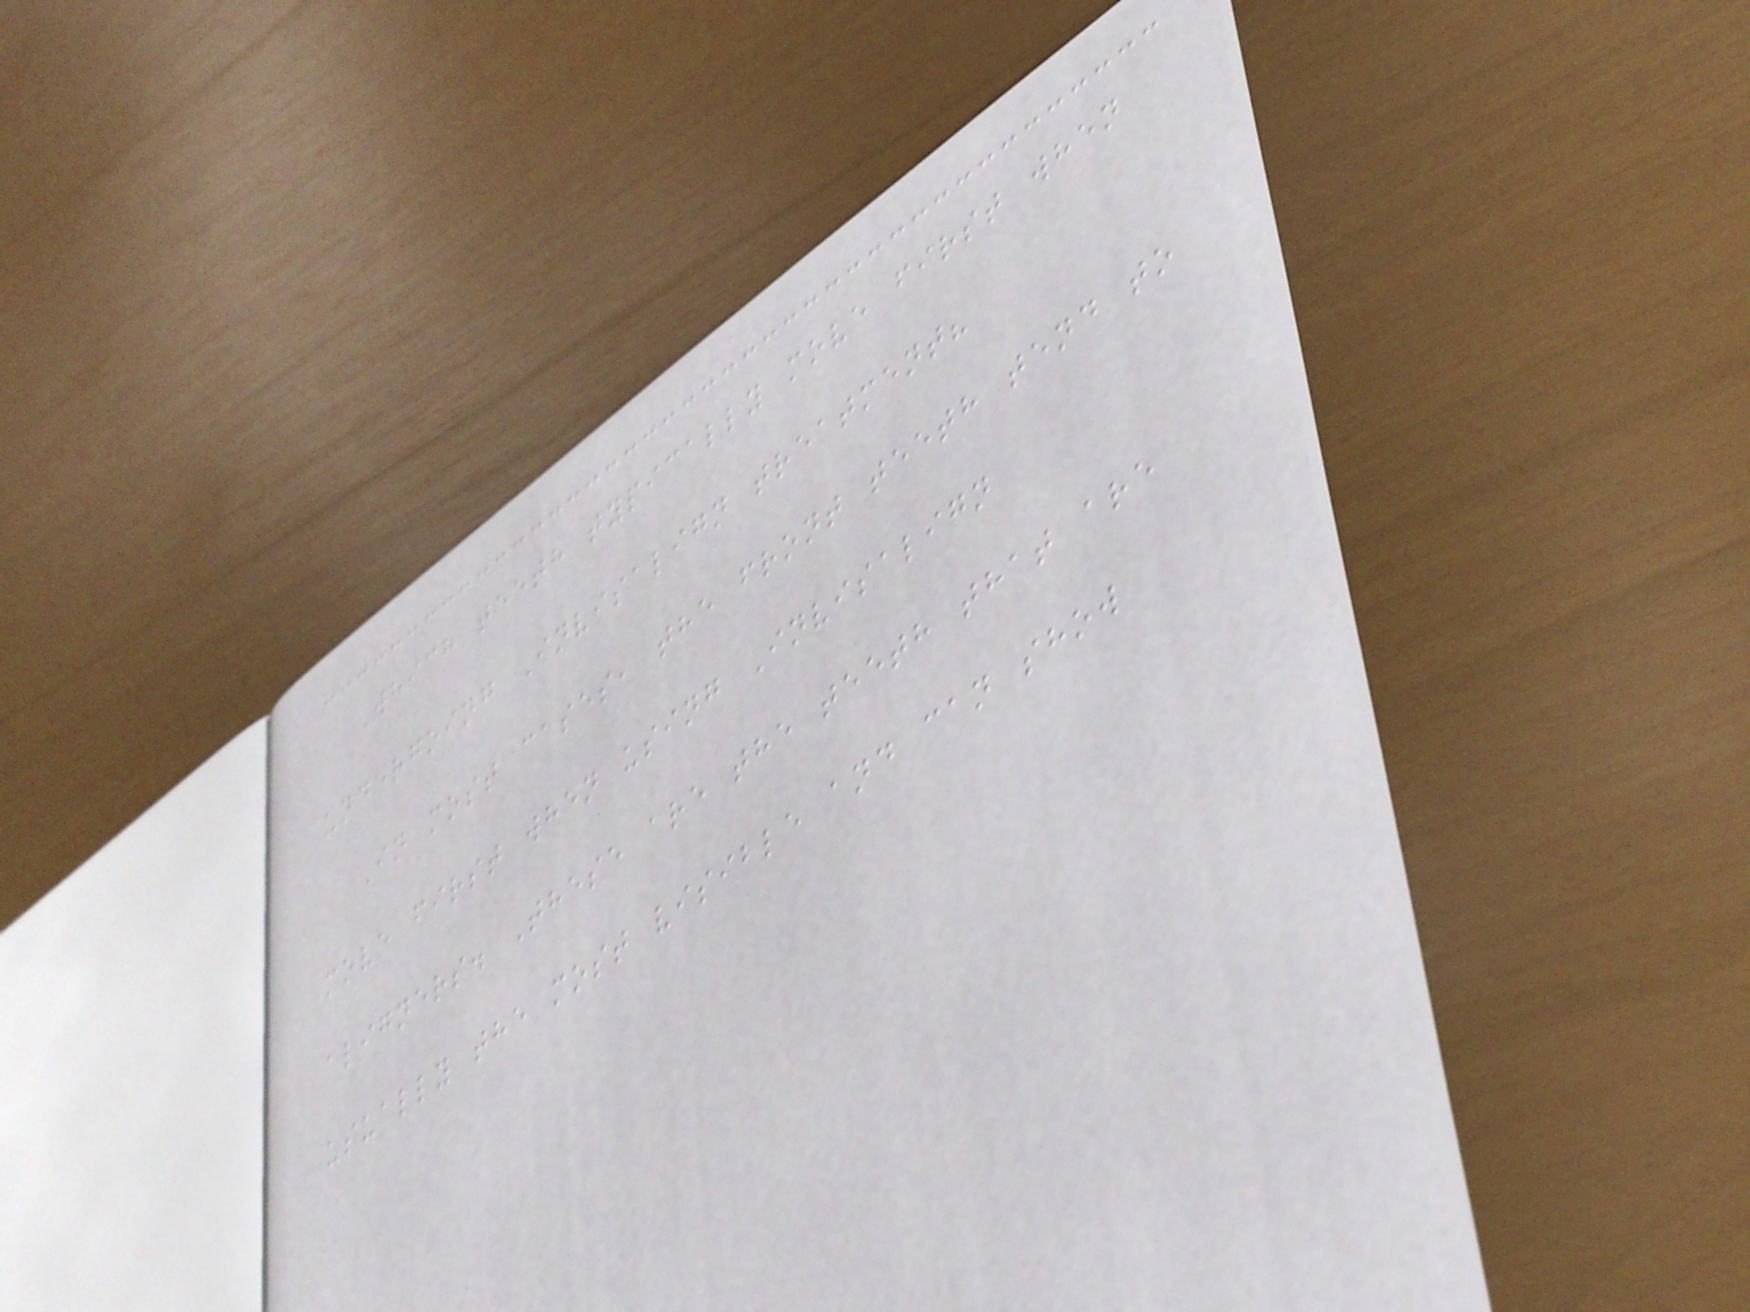Which teeth typically move first when
undergoing Invisalign treatment?
In most cases, the front teeth tend to
move first when using Invisalign
aligners. These are the teeth that are
usually the most visible and can show
